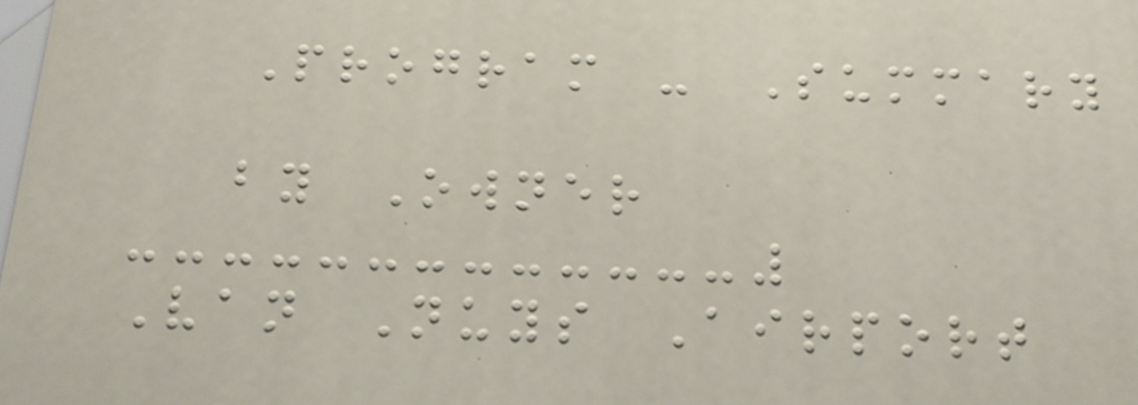Program - Summary
by Owner
Van Nuys Airport
